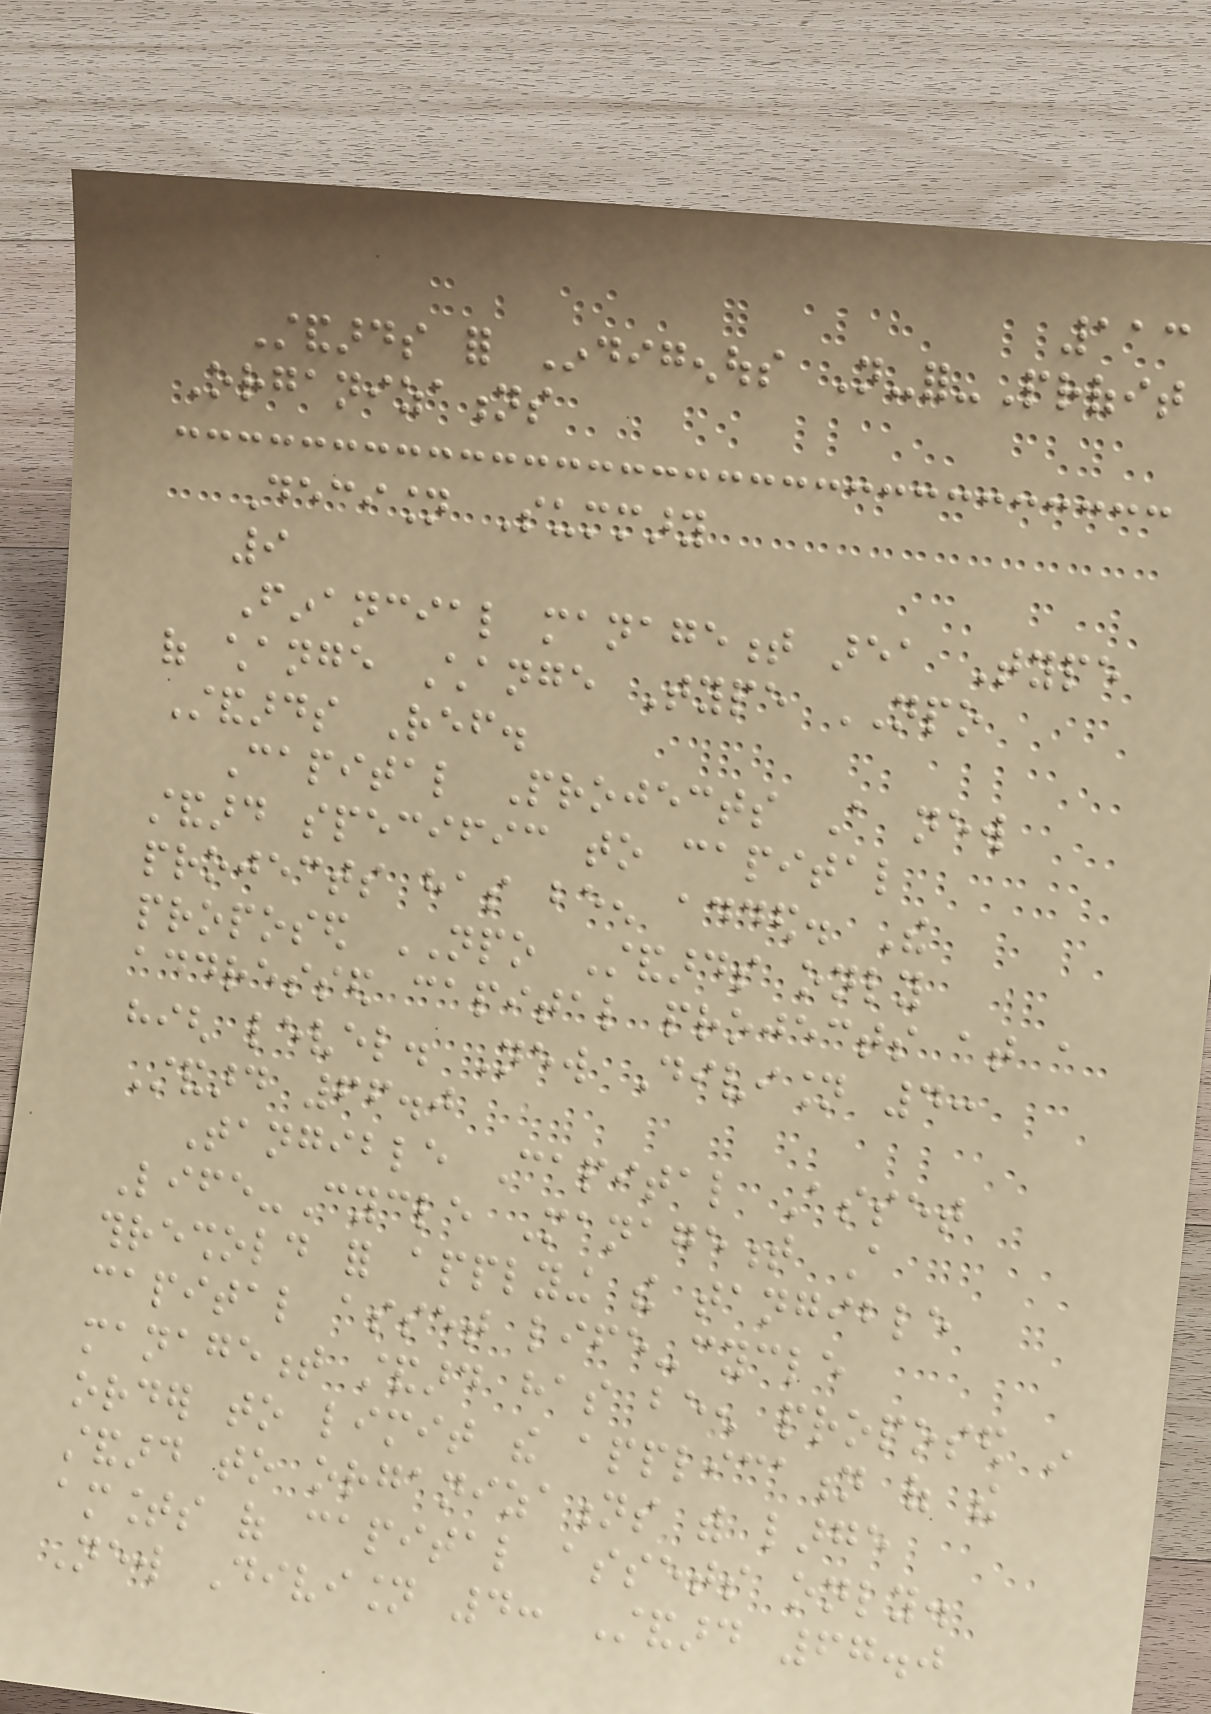113
Standards for Indigenous Not-for-Profit
Organizations
Decision Summary
9
Financial management area Type
of change Change Type NPO
Standards Ref.
Capital Projects A new
standard specific to capital
projects has been added. The
proposed NPO Standards only
addressed capital projects at a
high level. New Division 4:
Standard 66.0
Tangible Capital Asset
Life-Cycle Management A
threshold for applying the tangible
capital asset life-cycle
management standard has been proposed in
order to limit the application of the
standard to organizations with large
amounts of capital assets only.
New Division 4: Standard 67.0
